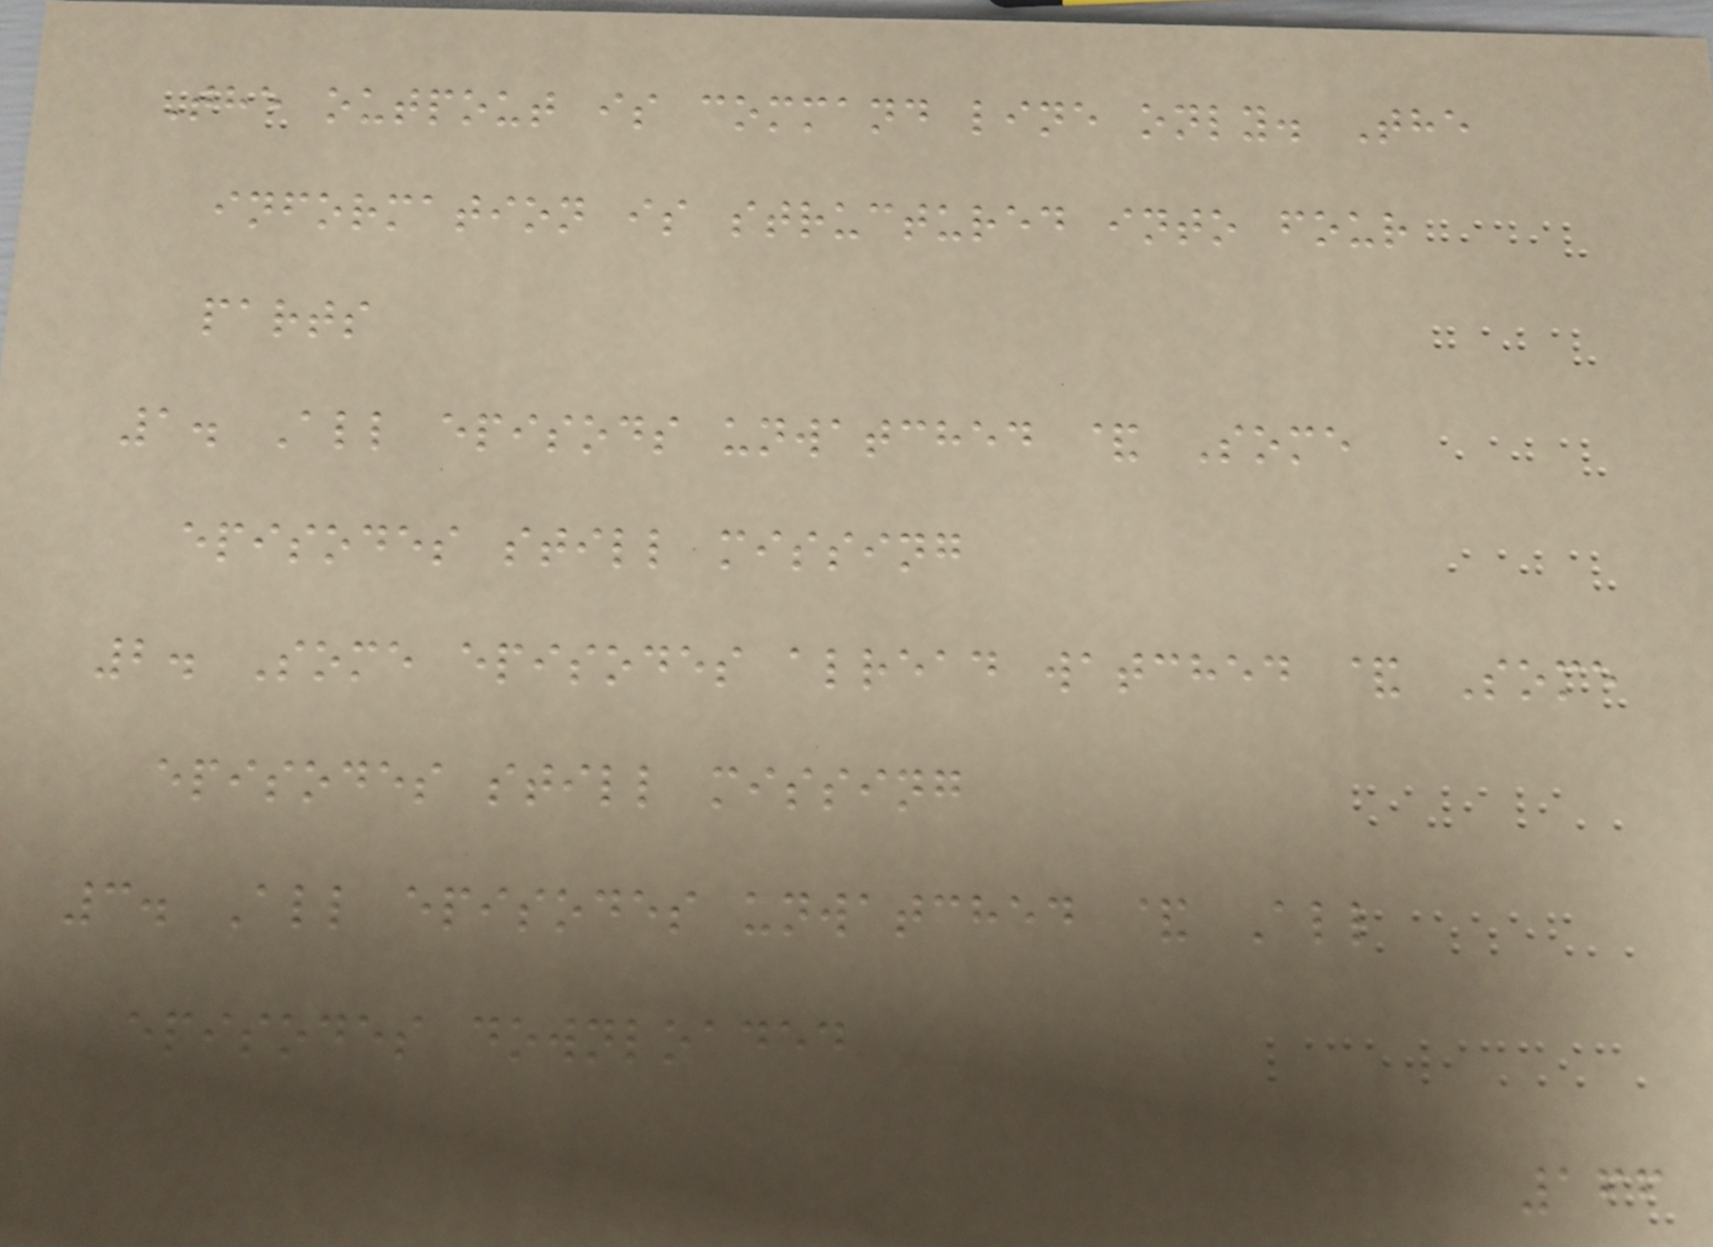The outpout is command line only. The
information is structured into four
parts
1. All episods unwatched & Some
episodes still missing
2. Some episodes alread watched & Some
episodes still missing
3. All episodes unwatched & All
episodes downloaded
166
